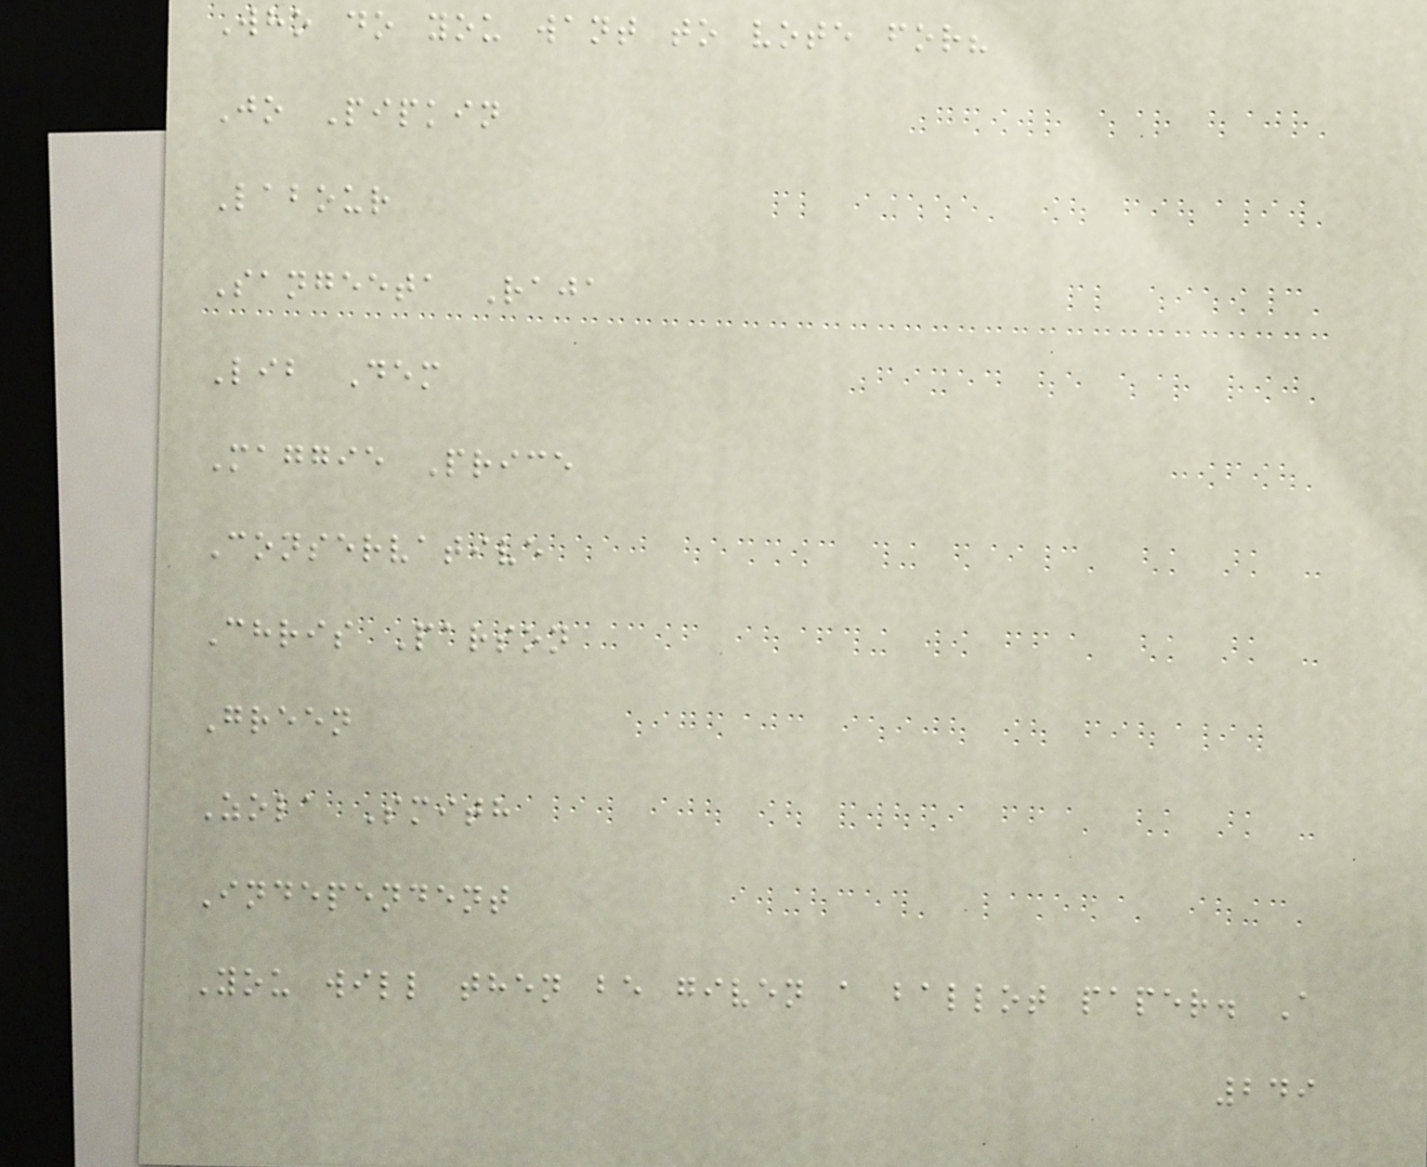Who do you want to vote for?
Jo Pipkin
Labour
Sangeeta Raja
Lib Dem
Maggie Price
Conservative
Chris Parson
Green
Zola Smith
Independent
You will then be given a ballot paper. A
249
